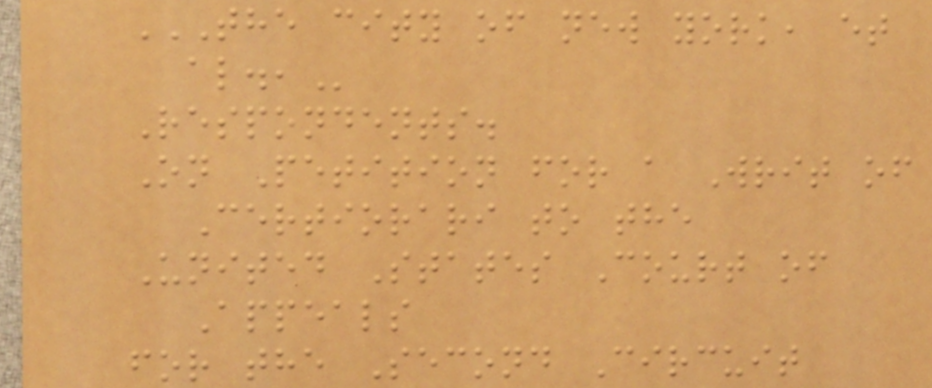THE CITY OF NEW YORK, ET
AL.,
Respondents.
On Petition for a Writ of
Certiorari to the
United States Court of
Appeals
for the Second Circuit
